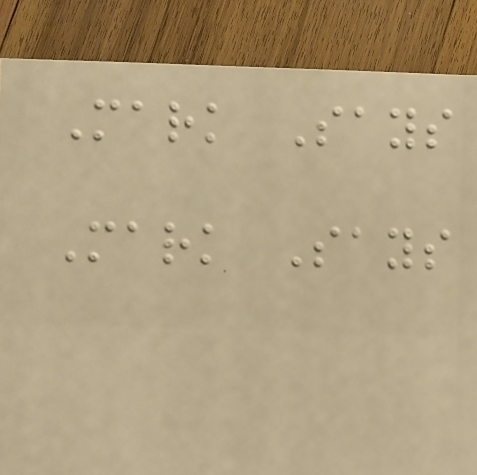Mark Says
Mark Says
